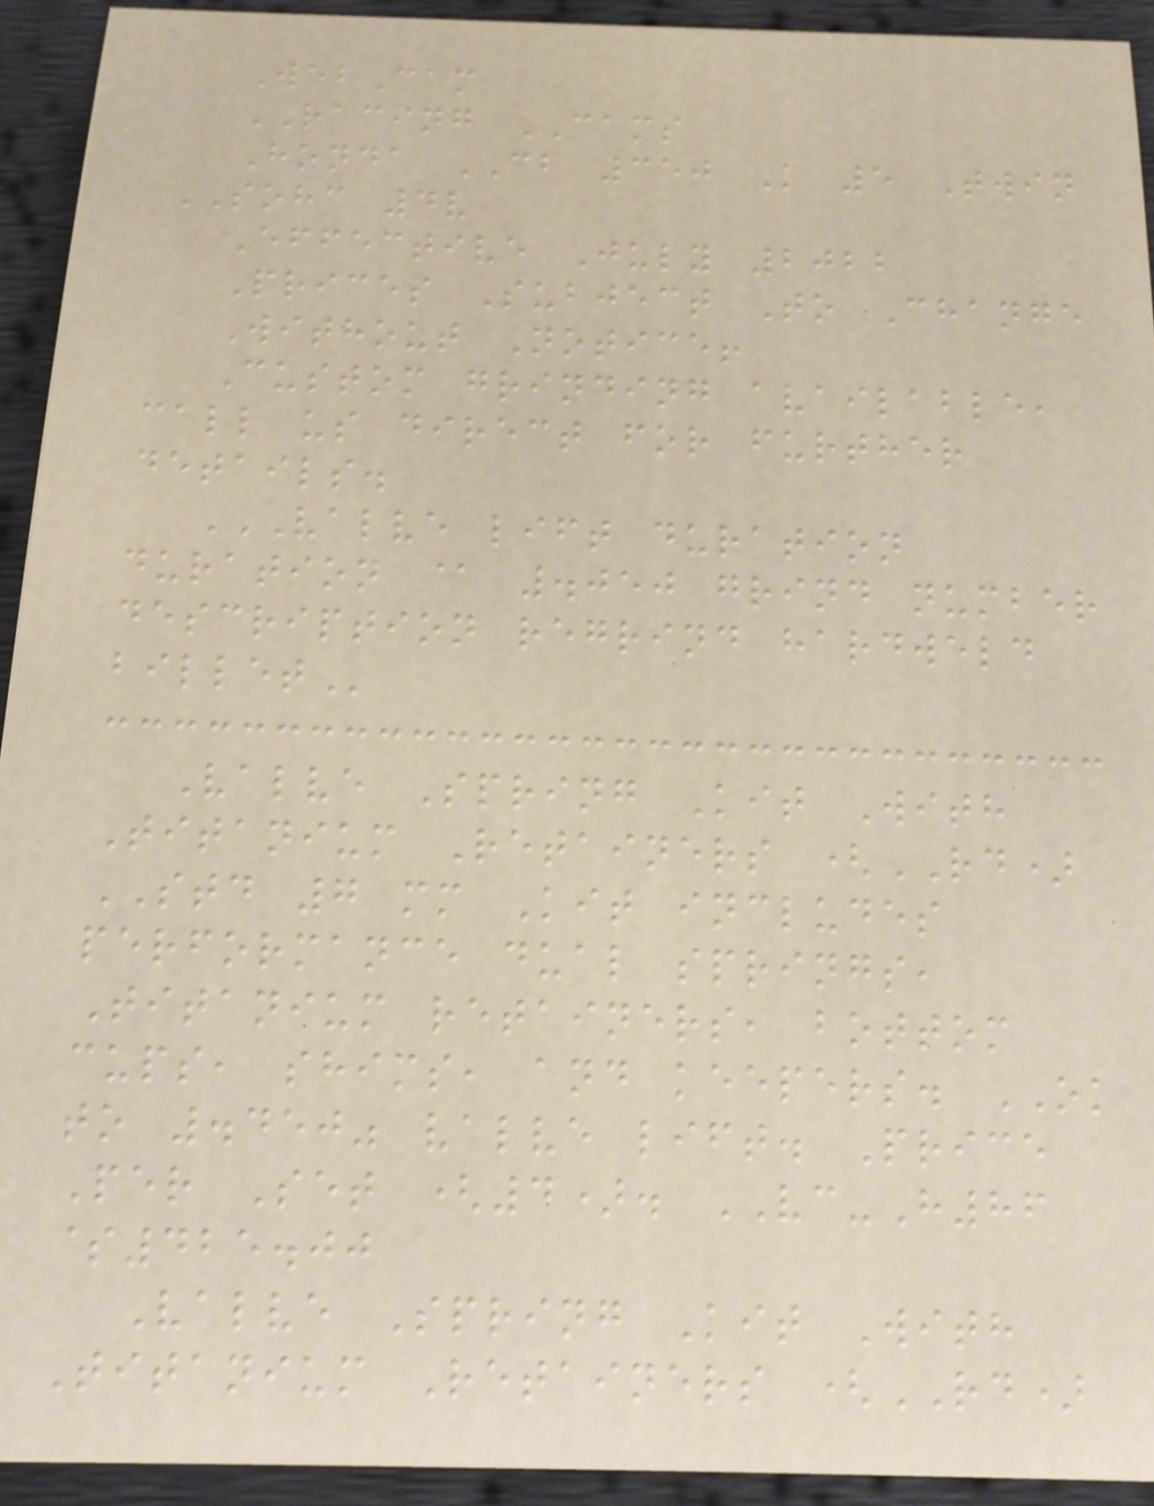WebCam
RACING CAMS
Honda CB 350 K 5 Twin
SOHC 4v
Effective July 2022
Prices Subject To Change
Without Notice!
Custom grinding available,
call us direct for further
details.
VALVE LIFT DURATION
DURATION @ .050 GRIND NUMBER
DESCRIPTION REGRIND HARDWELD
BILLET
Valve Spring Kit With
Titanium Retainers (RD)
STD 7 mm Kit includes
performance dual springs,
Titanium retainers, bottom
cups, shims, and keepers. OK
to .450" valve lift. Price
Per Set (4). VC-H86
$425.00
Valve Spring Kit With
Titanium Retainers (RD)
